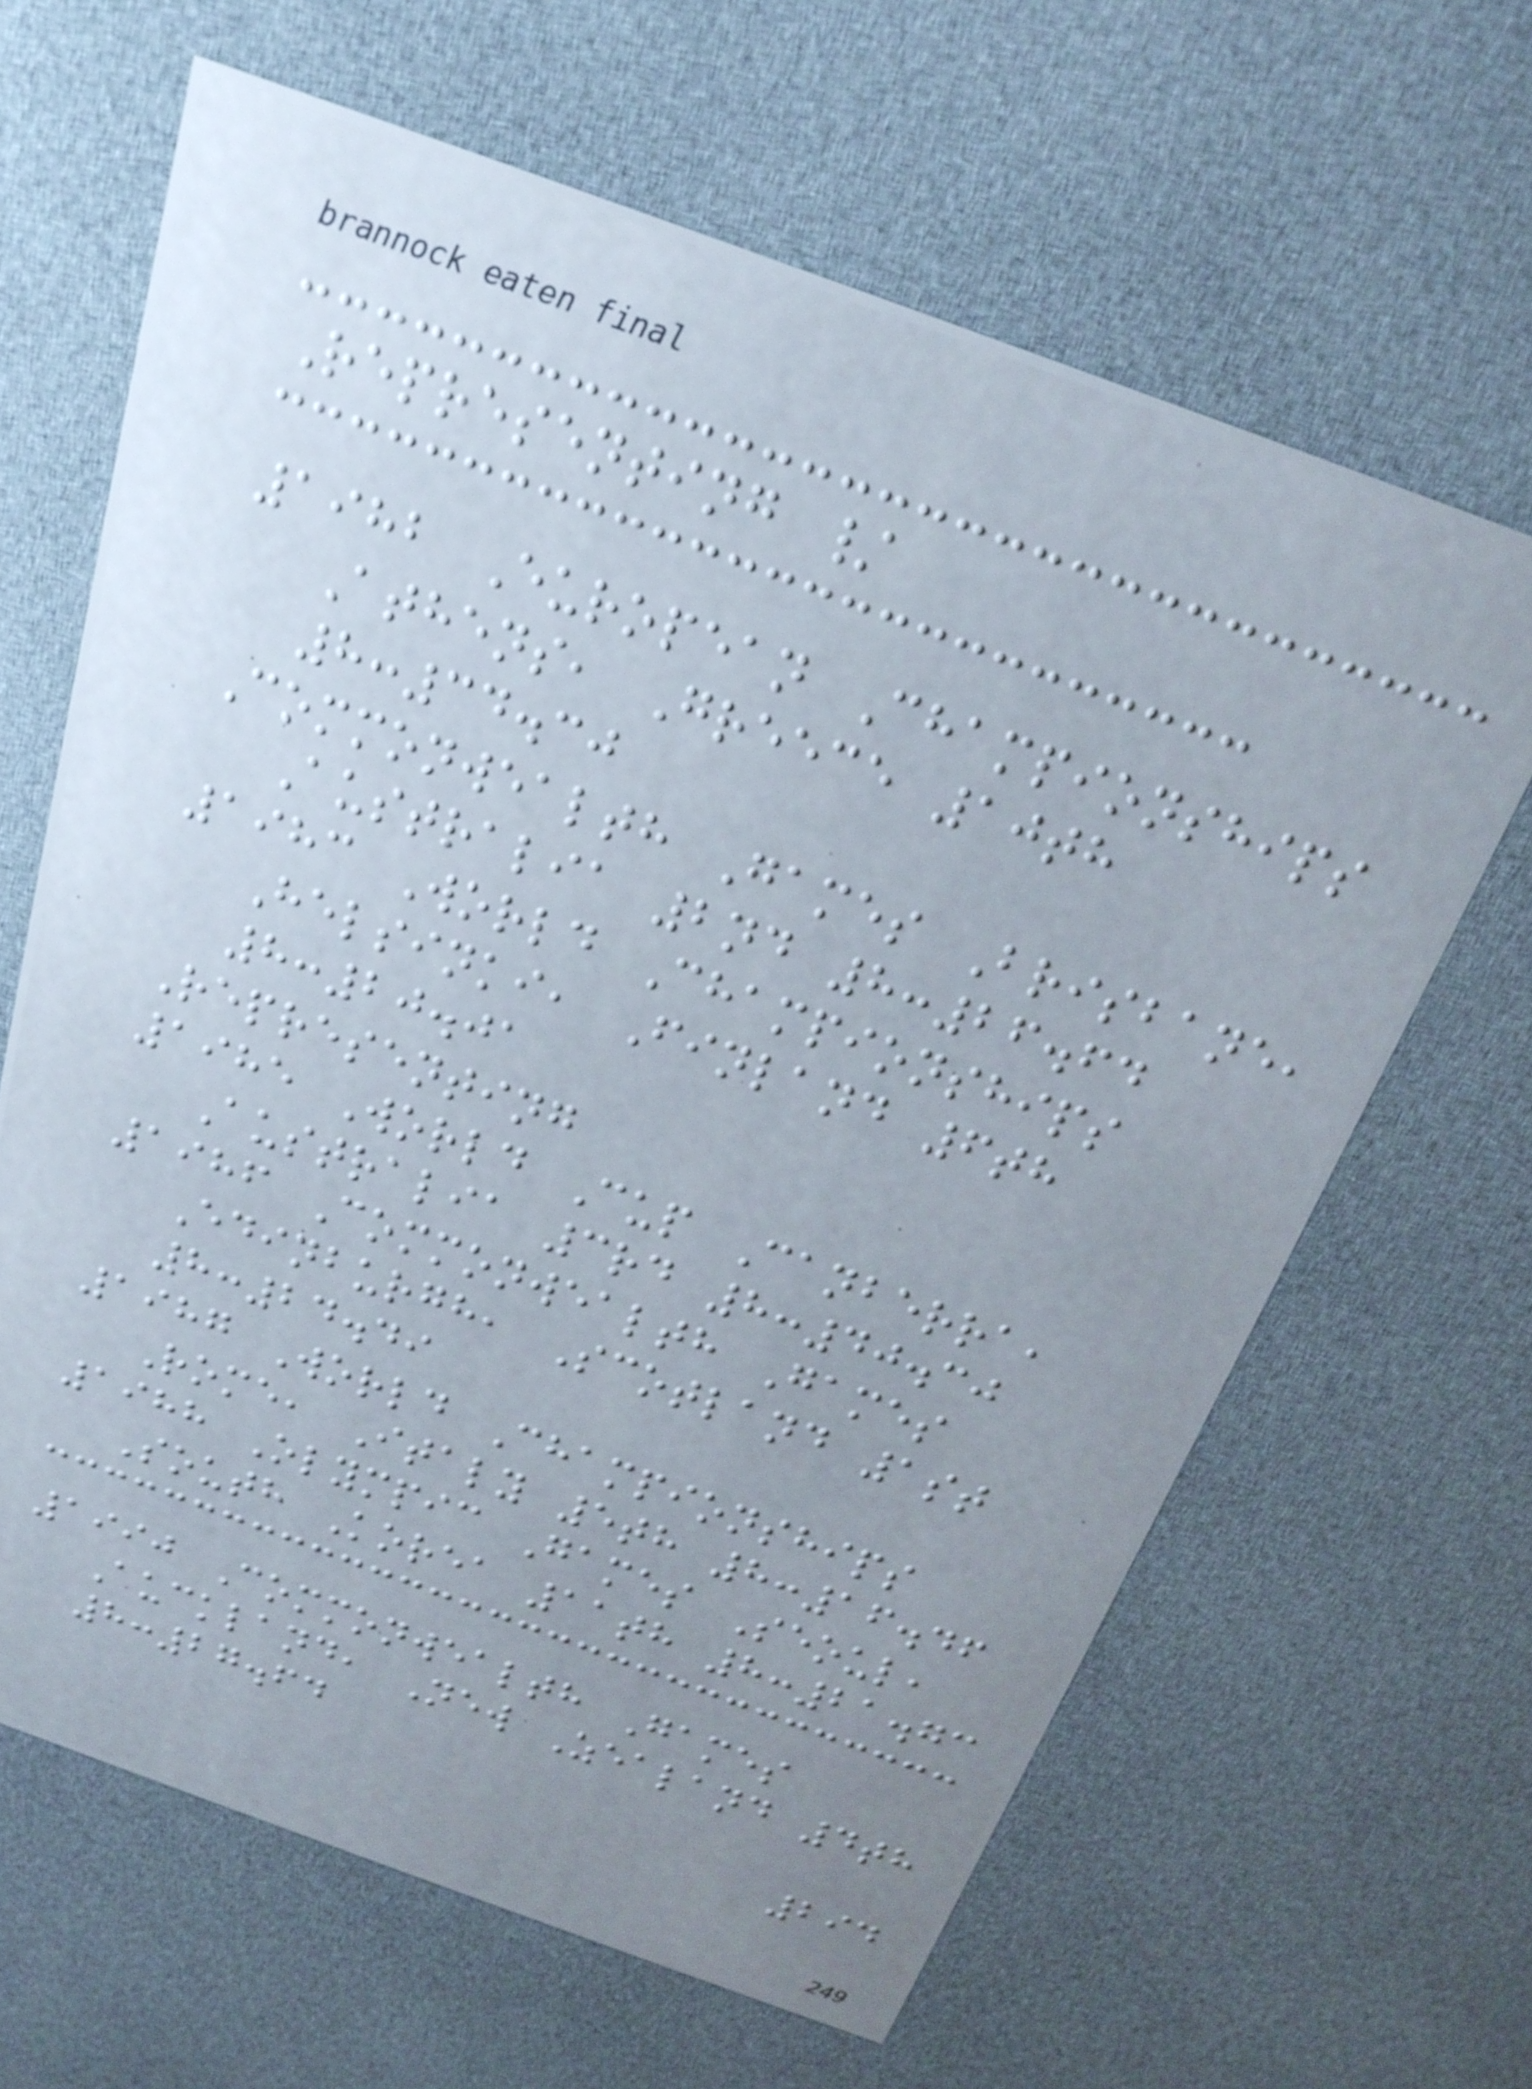Representing /
1982 European Championships
Athens, Greece 10th
8:34.30
Commonwealth Games Brisbane,
Australia 2nd 8:26.64
1983 World Championships
Helsinki, Finland 6th
8:20.01
Representing
1985 World Cup Canberra,
Australia 3rd 8:40.30
1986 Commonwealth Games
Edinburgh, Scotland 1st
8:24.49
1987 World Championships
Rome, Italy 5th 8:16.46
1988 Olympic Games Seoul,
South Korea 11th 8:21.73
1990 Commonwealth Games
Auckland, New Zealand 4th
8:27.64
294
